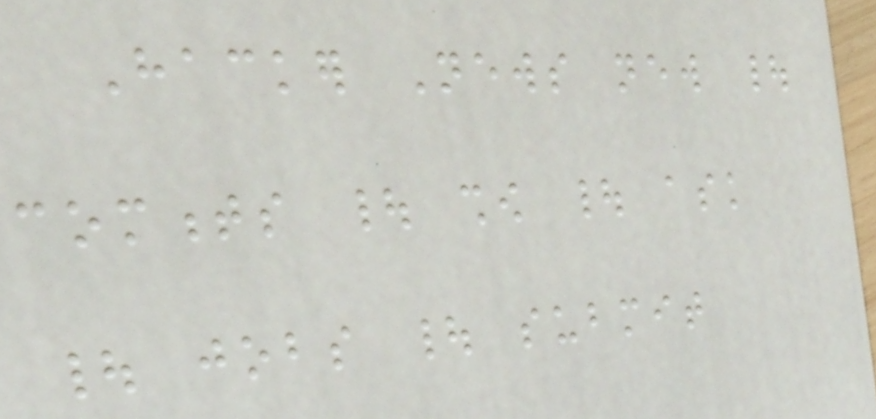Hacker News new |
comments | show | ask
| jobs | submit
